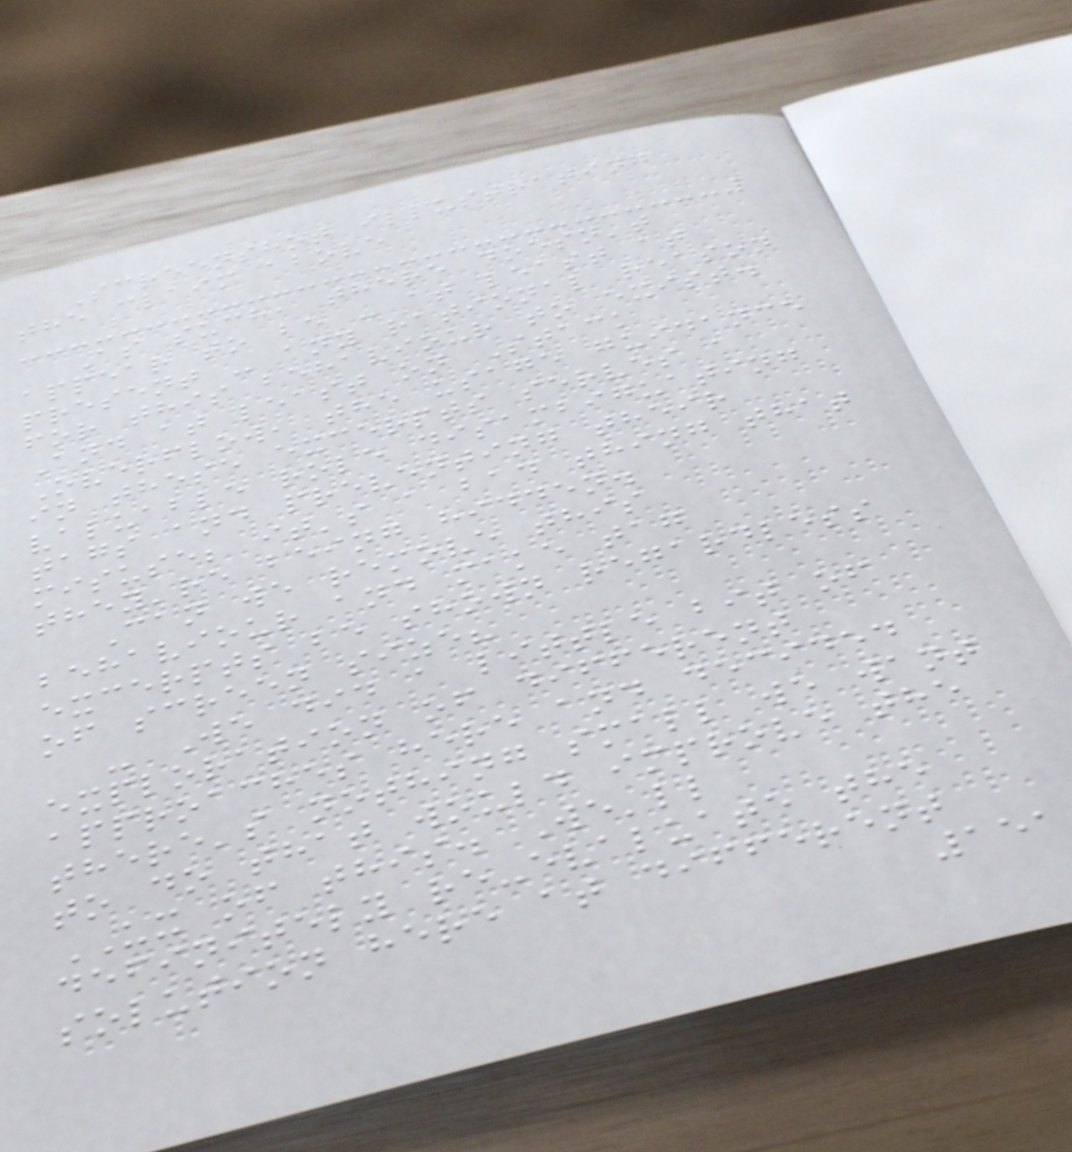Screenshot illustrating
the claim above
As such, there doesn't
appear to be - at least at
present - any rational reason
for this behaviour to exist.
And at least on Stack
Overflow, the usage guidance
in these excerpts serves a
valuable role disambiguating
tags and preventing their
misuse; it's a bad thing that
they're being hidden.
Can we remove this
behaviour and make tag
excerpts be shown regardless
of screen size?
- We did a little bit of
exploration of different
approaches here and decided
there's nothing small we want
to do that would improve the
UX of this. We'll
definitely re-evaluate the
solution here at different
151
